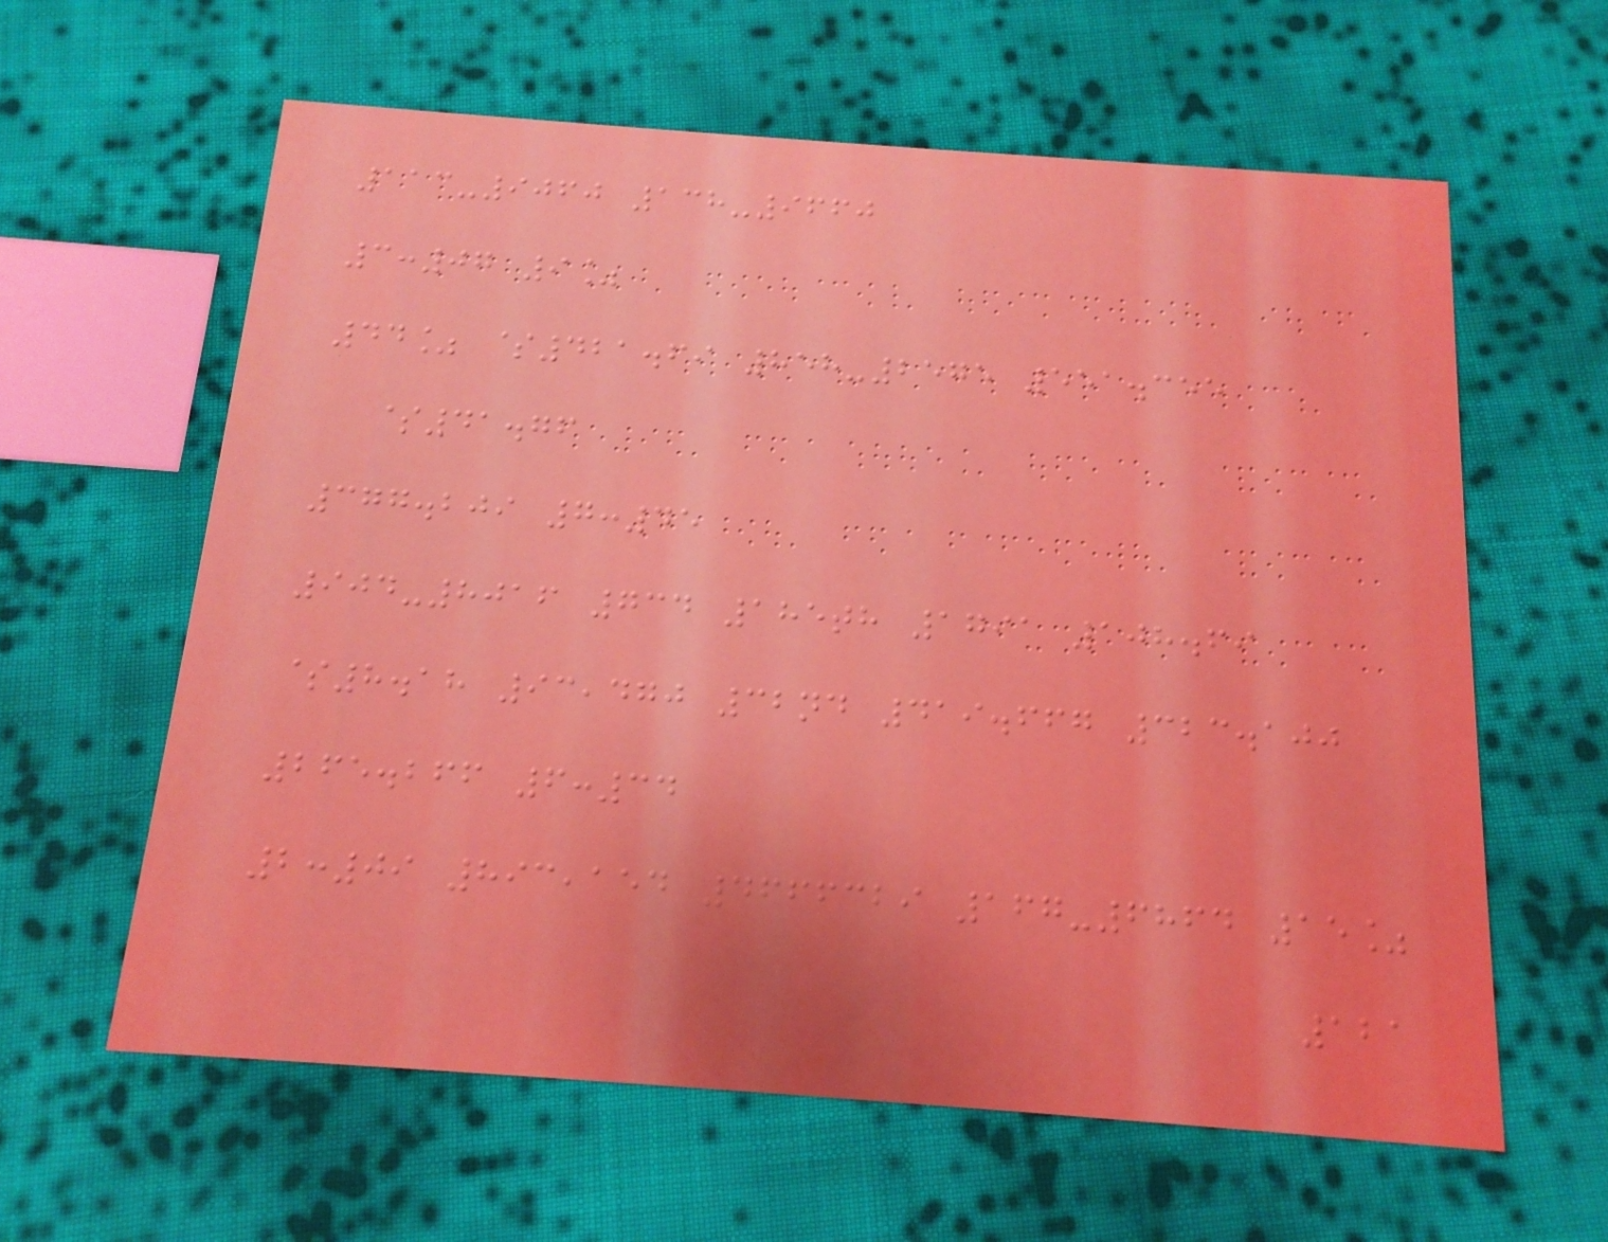113-9060 138-9660
3:07 9%
44% $421.69 858-2575 551.355
$41.76
377.209 7:45
904-8016 734 185th 1791 108.69
$8.18 93,470 32nd 419.667 323.100
265.266 6:34
2:09 893,154 4666329 167-6864 15%
121
